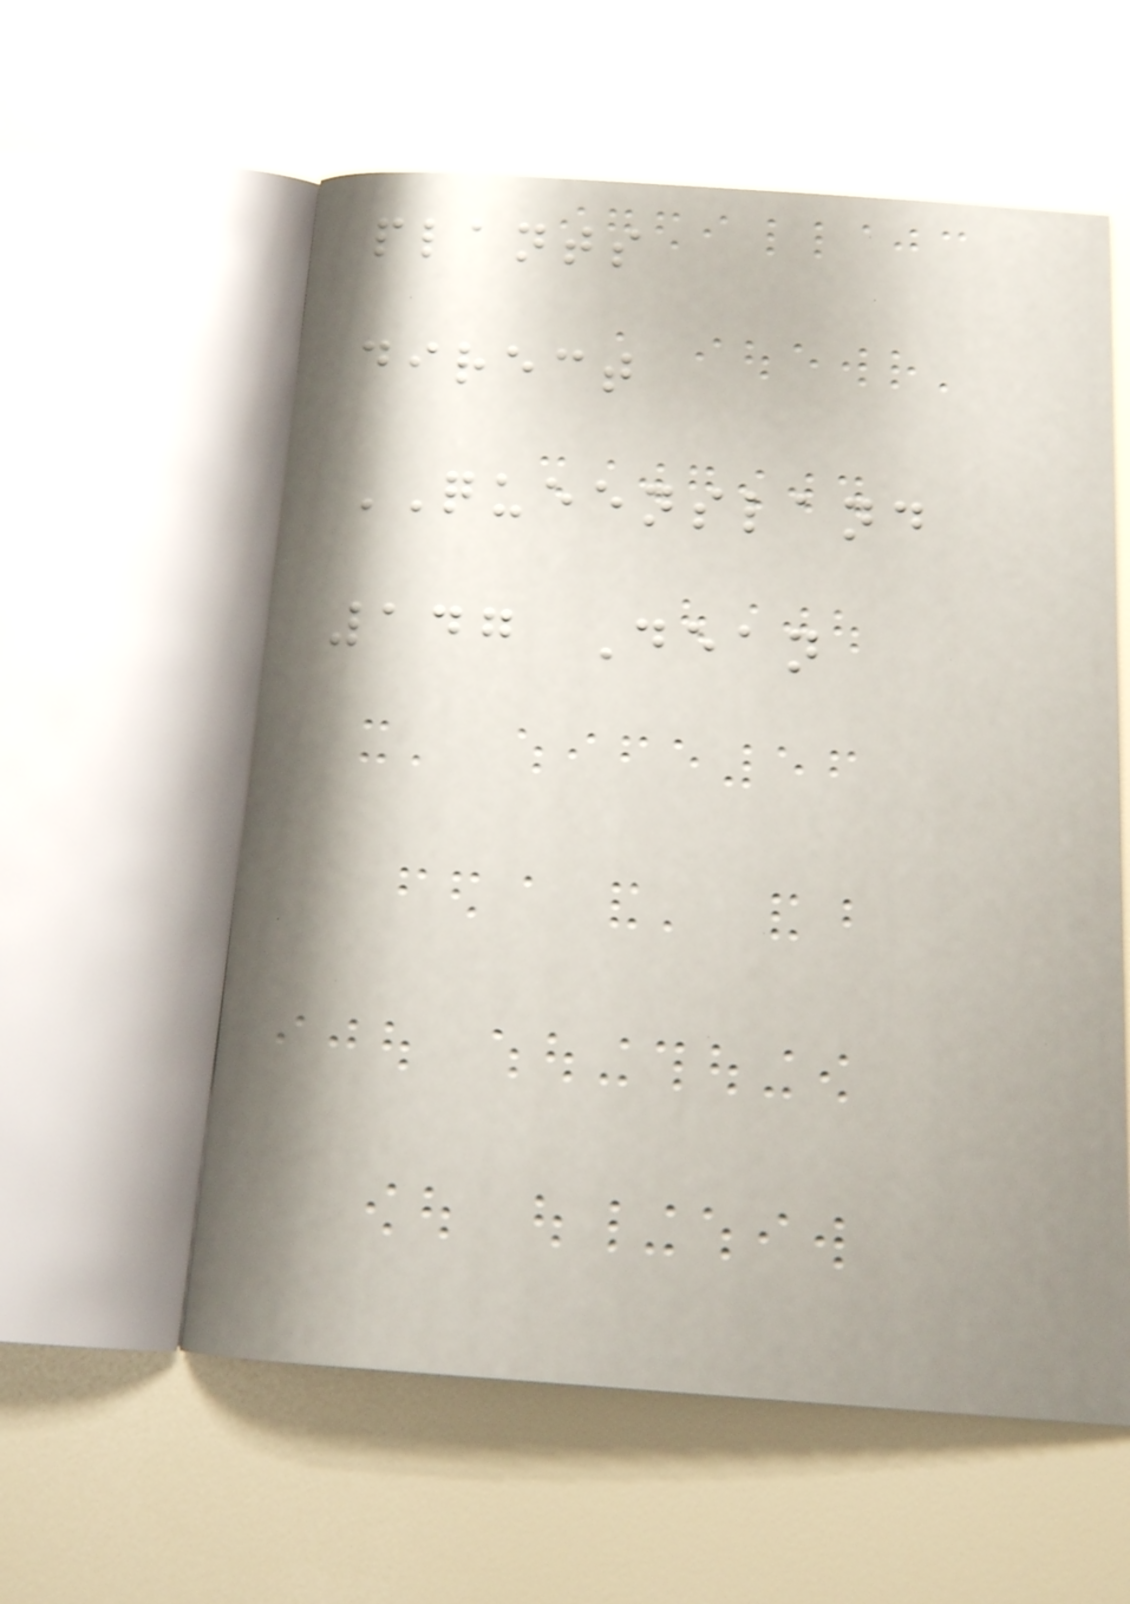plants
direct
QUEENSLAND
147 Dean
